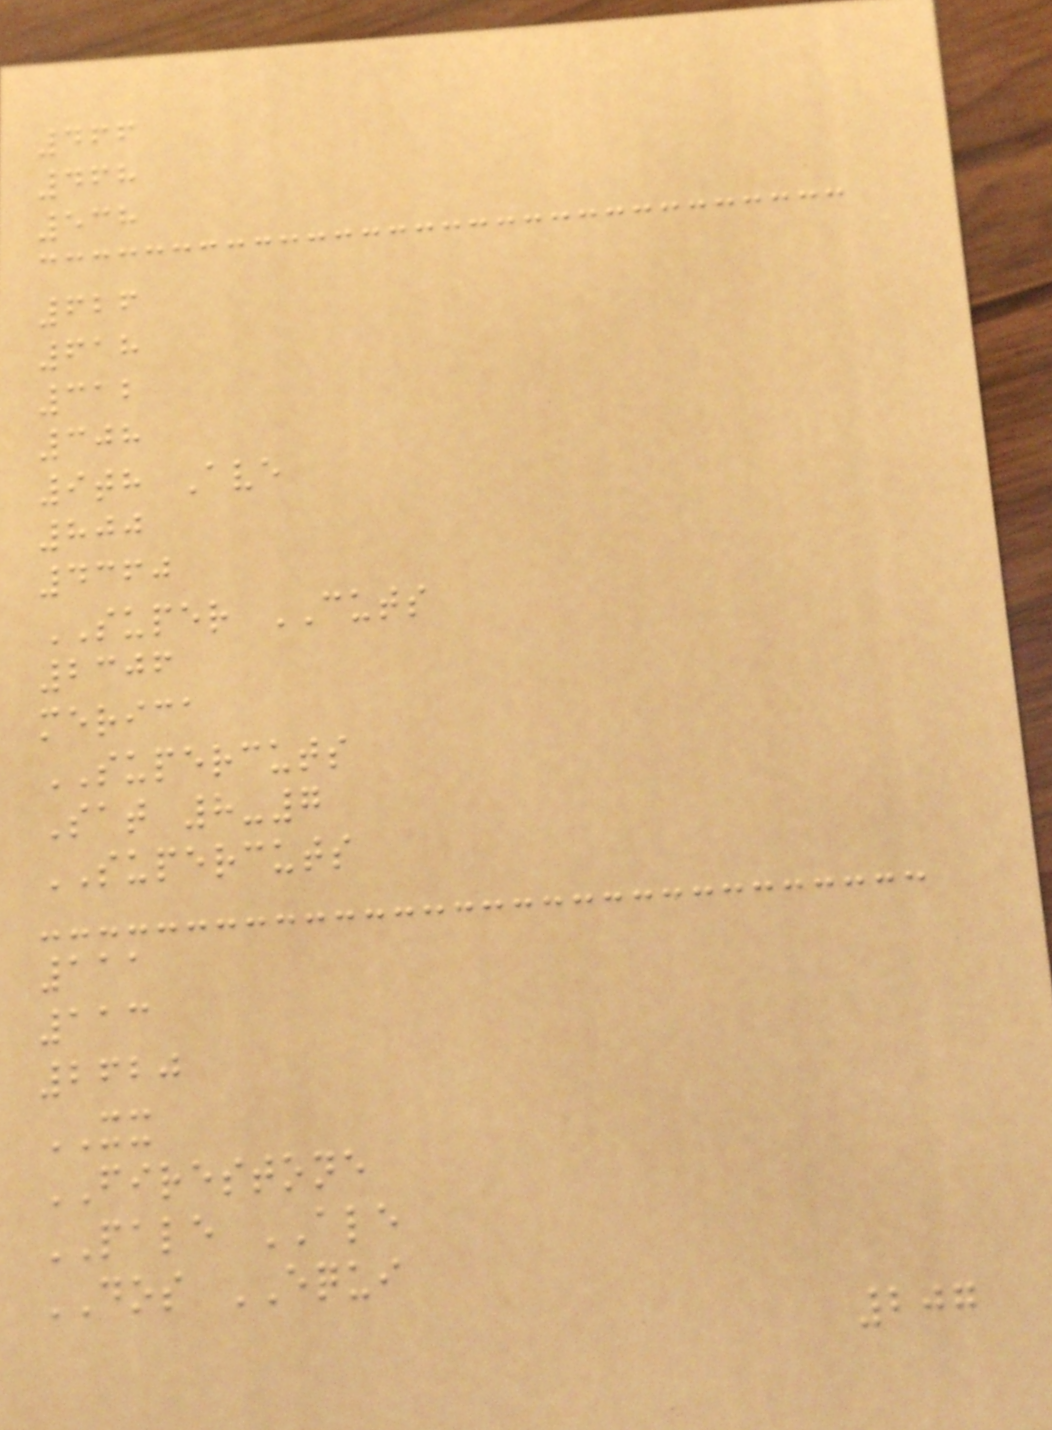466
468
538
626
618
312
308
9th Ave
800
4360
SUPER CUTS
2306
merica
SUPERCUTS
Sat 8-7
SUPERCUTS
111
113
2620
XX
FIRESTONE
PALE ALE
DOS EQUI
207
